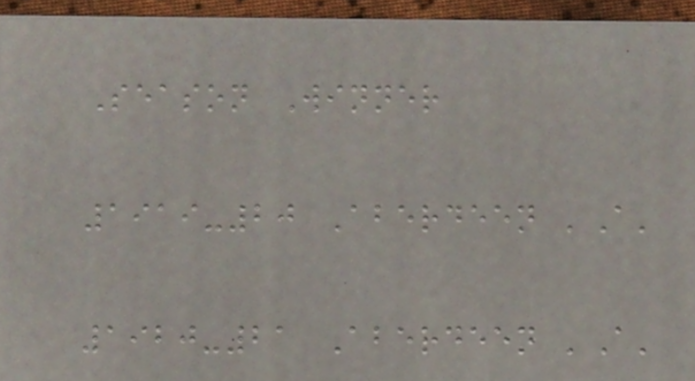Season Winner
1919-20 Aberdeen 'A'
1920-21 Aberdeen 'A'
